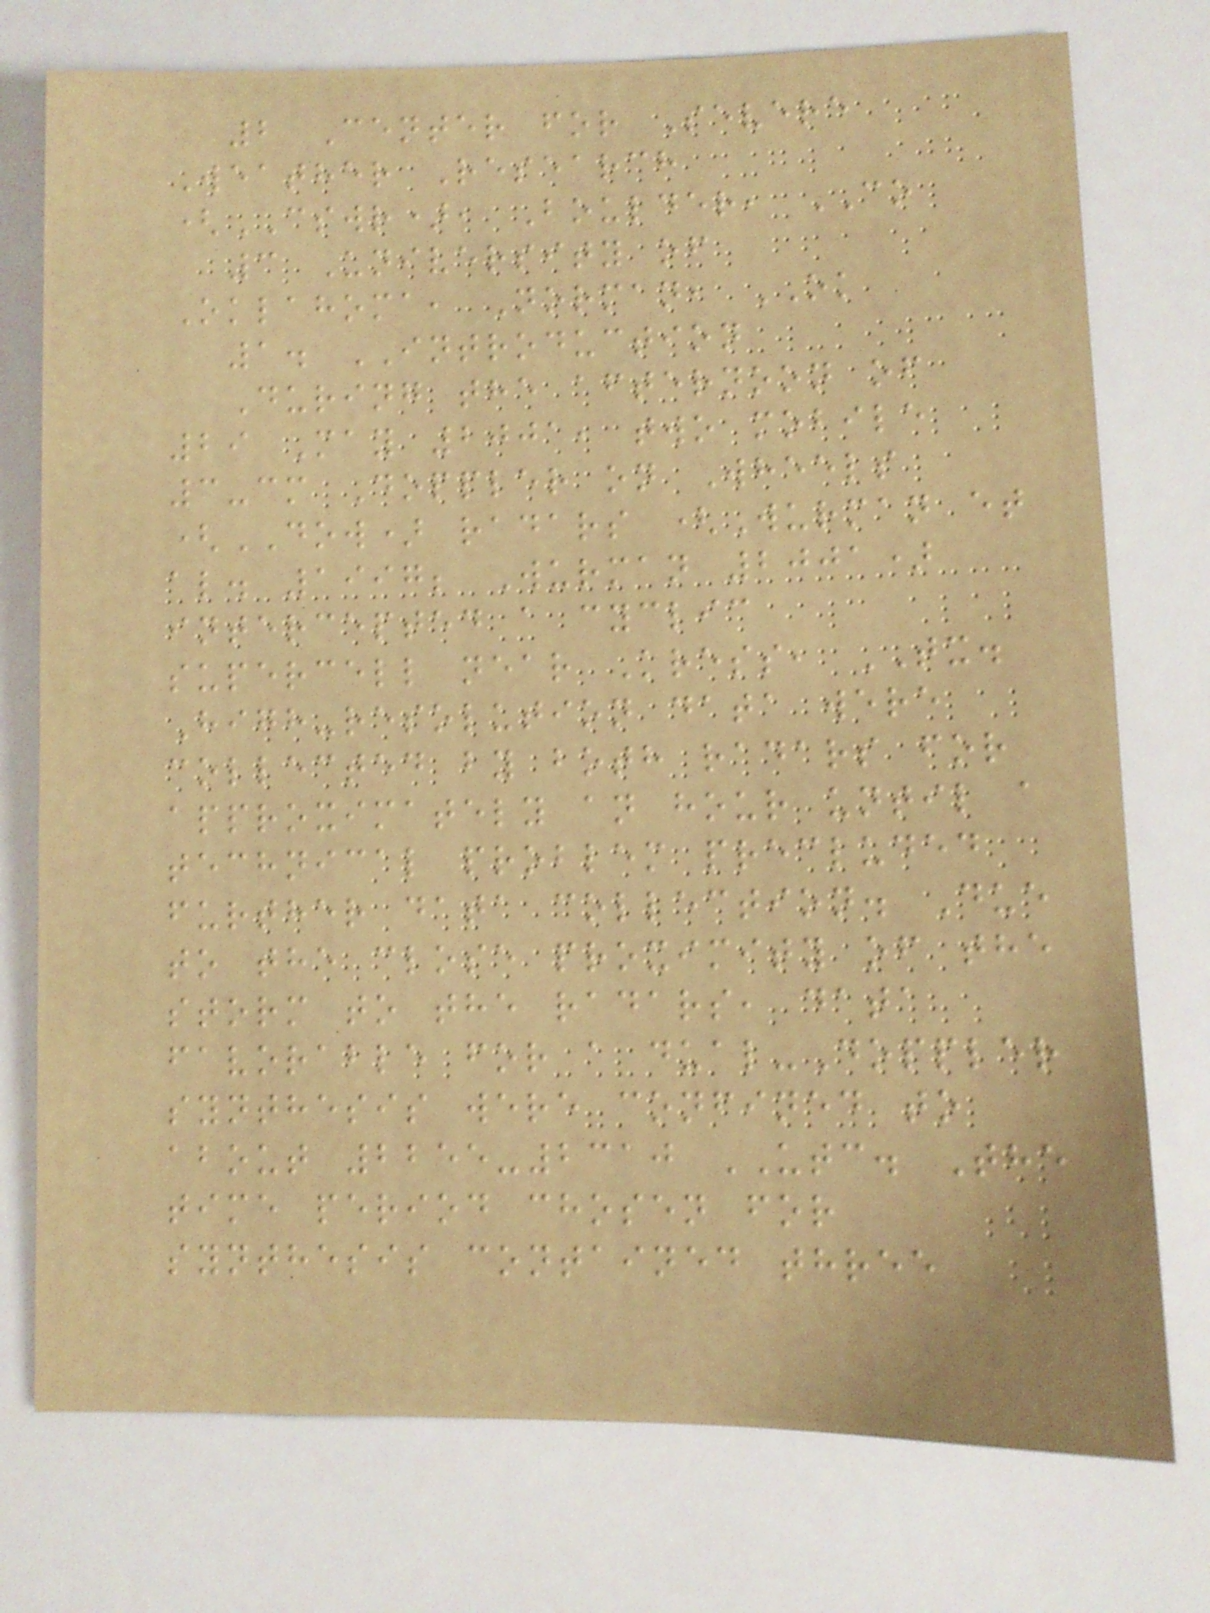2 Center for Severe
Weather Research
(CSWR), Boulder, CO
3 University of
Oklahoma, Norman, OK
1. INTRODUCTION
During the afternoon of
29 May 2001, two mobile
3-cm Doppler on Wheels
(DOW) radars (Wurman et
al. 1997; Wurman 2001)
intercepted a cyclic
supercell near Kress, TX.
High-resolution data were
collected by both radars for
approximately an hour until a
technical problem precluded
further data collection. Due
to the close proximity of the
storm to the radars, data
favorable for a dual-Doppler
synthesis were confined to
about 2255-2310 UTC. The
time period chosen for
synthesis contained three
